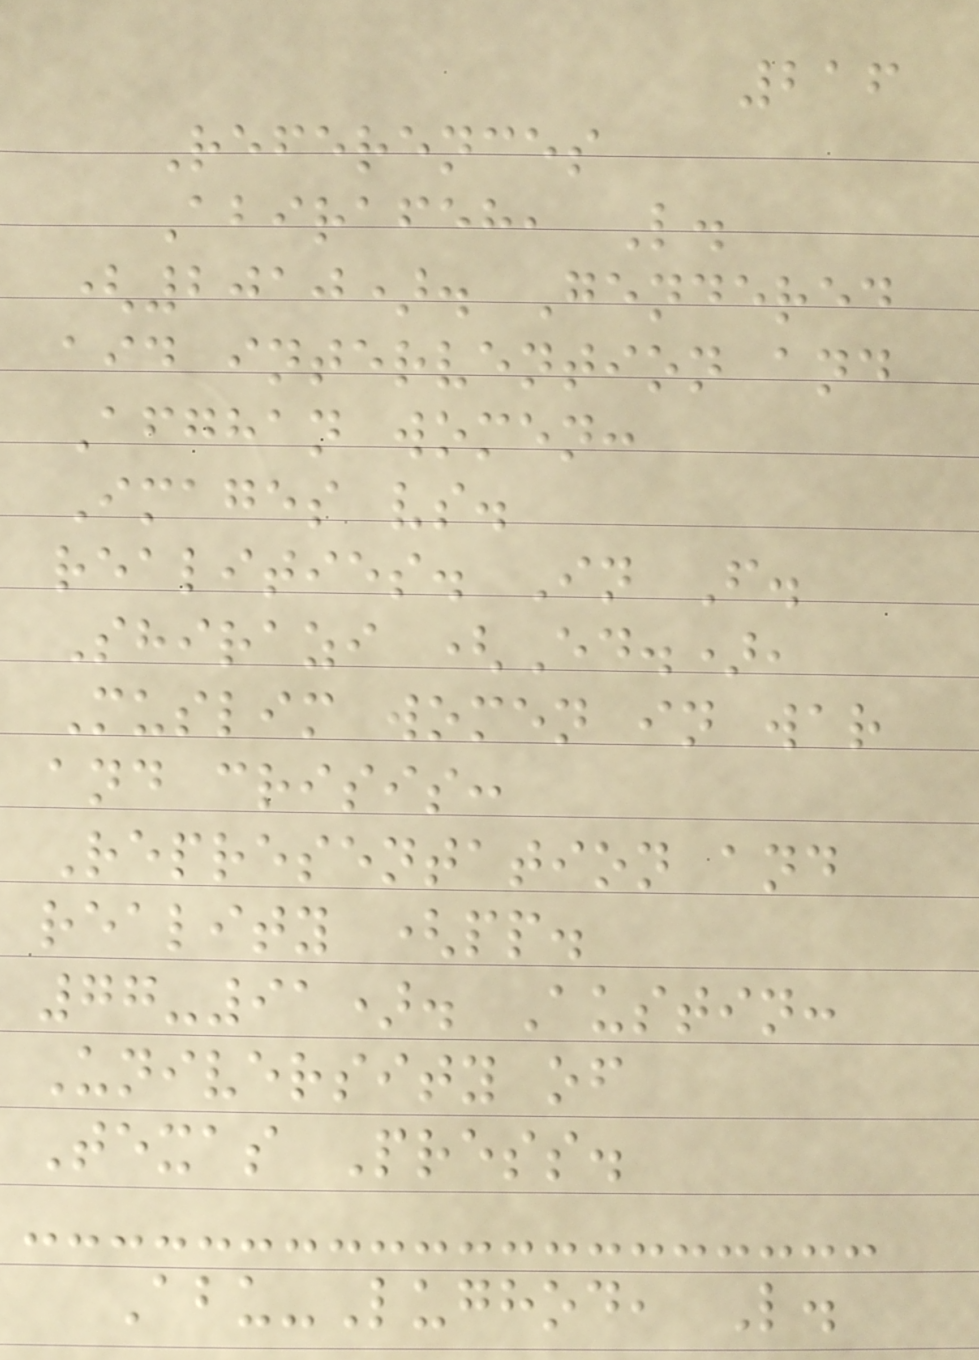216
References
Abirafeh, L.
(2010). Gendered
aid intervention and
Afghan women:
Images vs.
realities. In F.
Shirazi (Ed.),
Muslim women in war
and crisis:
Representation and
reality (pp.
77-91). Austin:
University of
Texas Press.
Abu-Lughod, L.
